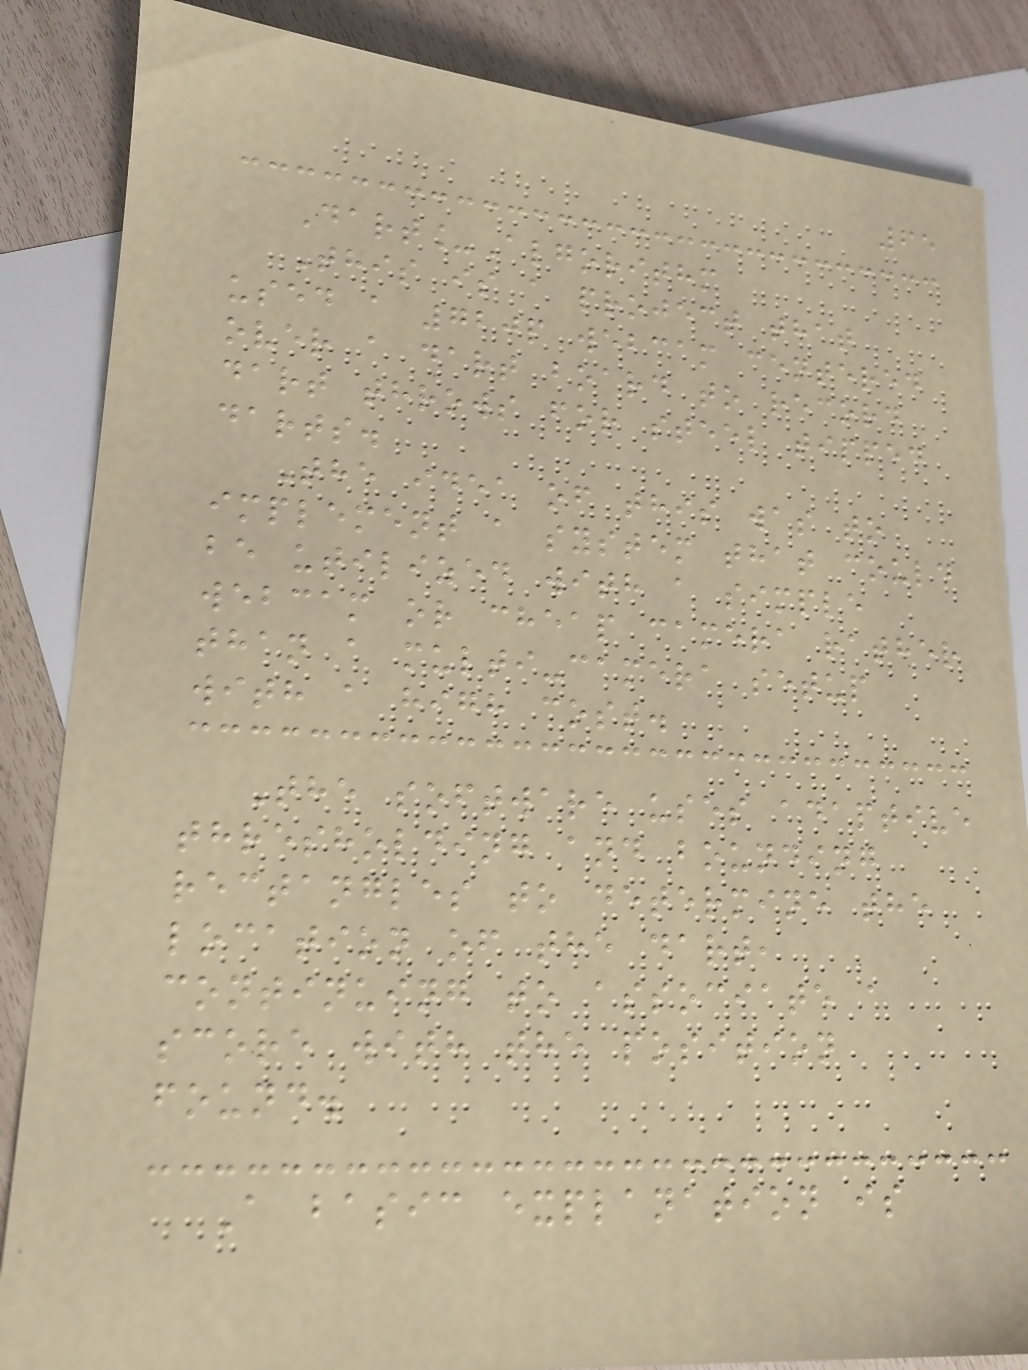65
Dart_Algorithm
This is a project that
used a 720p webcam centered
over a dart board to record
dart throws for steel tipped
darts.
The idea of this was to
implement a system that could
be utilized with a simple
webcam or cheap camera rather
than a multi-camera setup
with a high cost.
The software uses adaptive
thresholding and bounding
rectangles to determine the
location of the dart,
continuing to associate a
score with the position
found.
A basic explanation is
